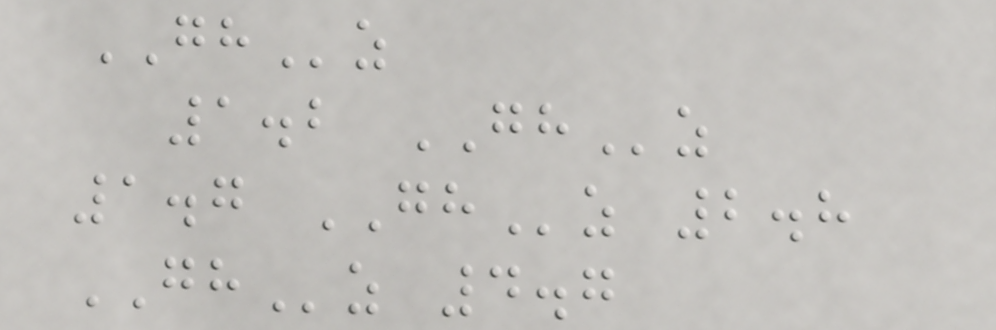GHz
1.2 GHz
1.7 GHz 2.8
GHz 4.7
